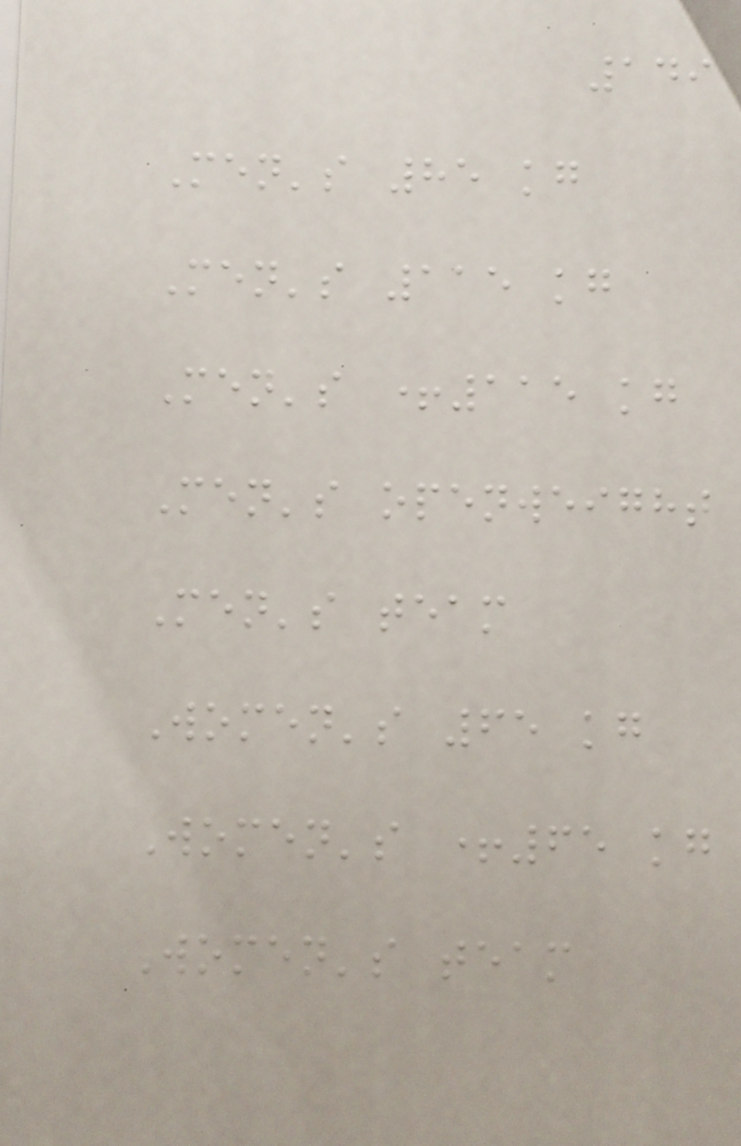149
Men's 85 kg
Men's 115 kg
Men's +115 kg
Men's openweight
Men's team
Women's 65 kg
Women's +65 kg
Women's team
